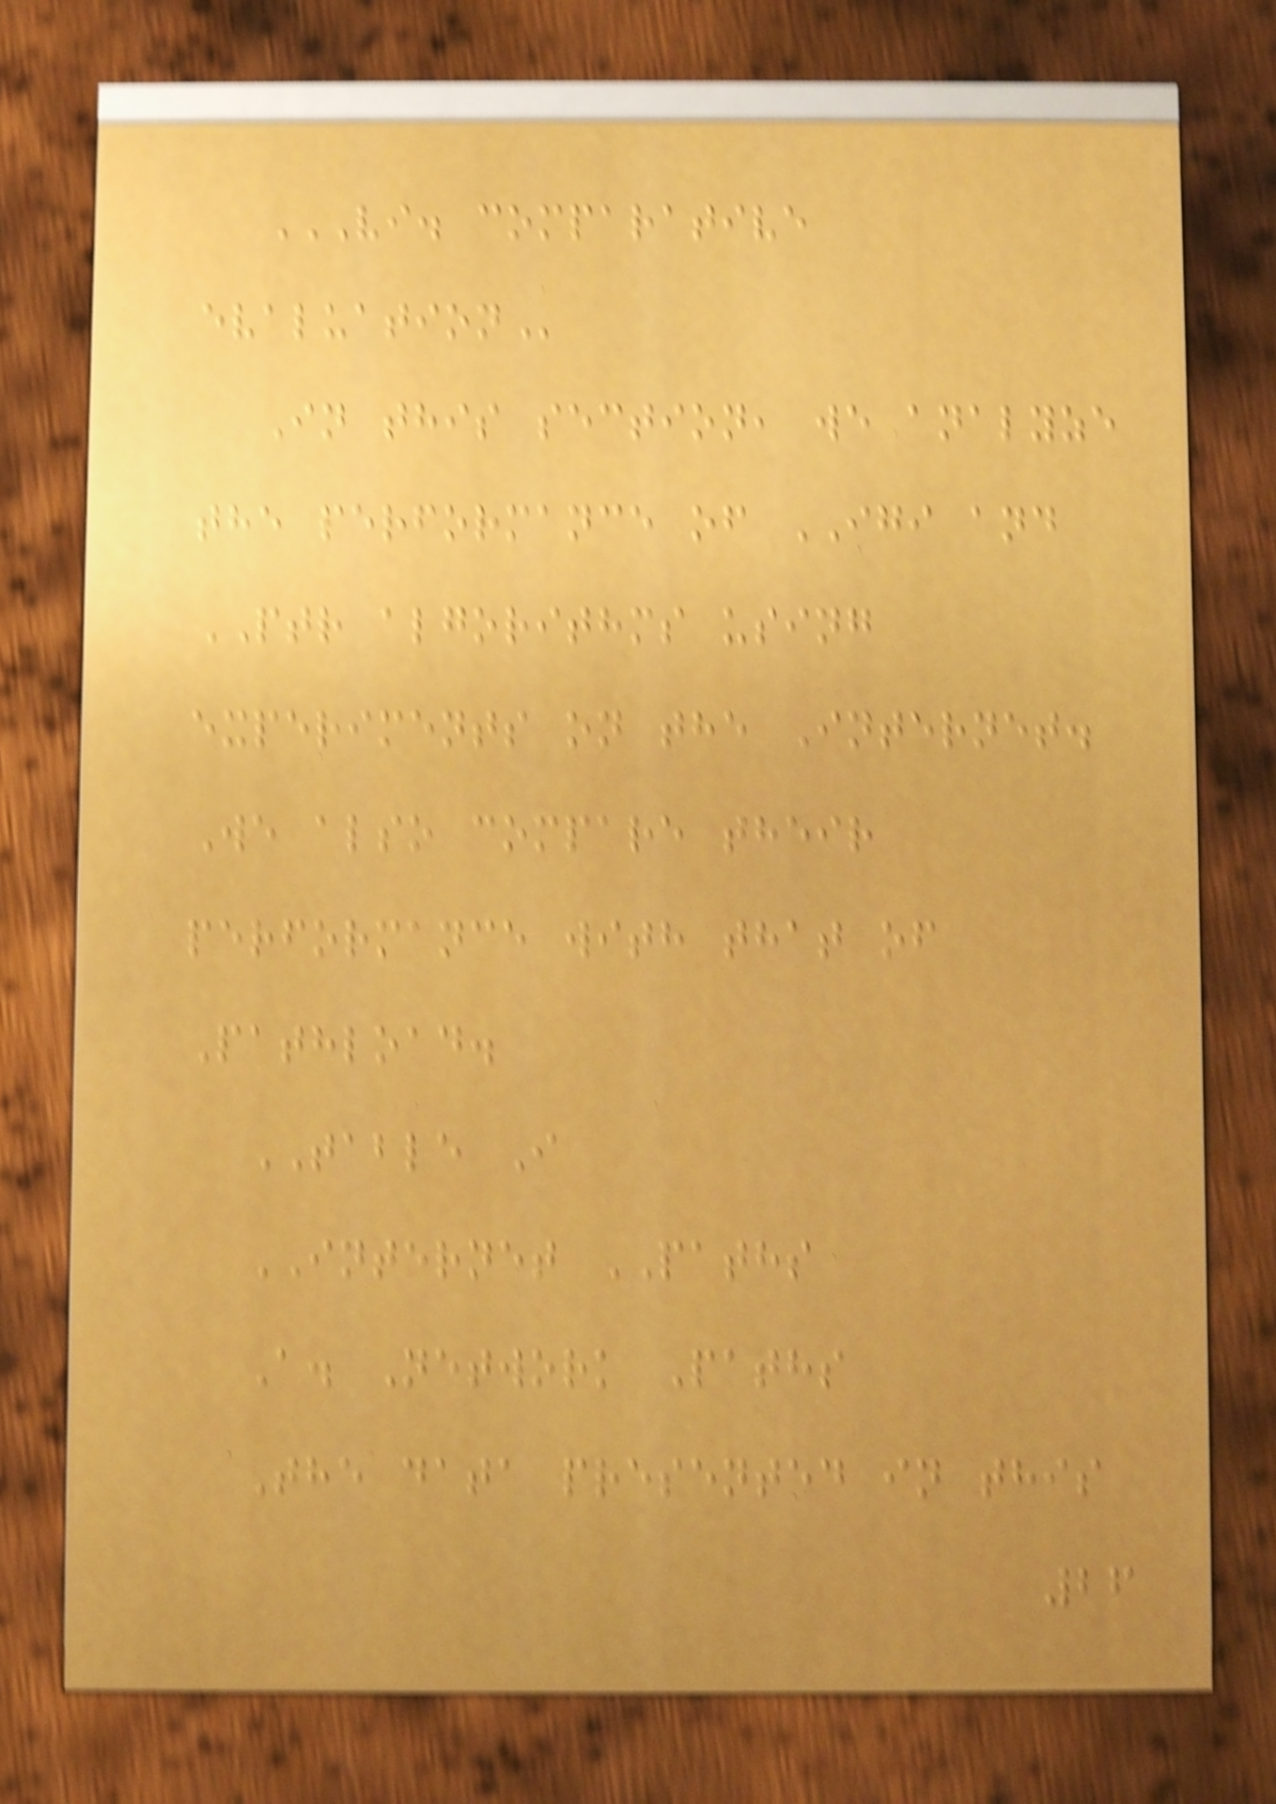VI. COMPARATIVE
EVALUATION
In this section, we analyze
the performance of IGI and
PTR algorithms using
experiments on the Internet.
We also compare their
performance with that of
Pathload.
TABLE I
INTERNET PATHS
A. Network Paths
The data presented in this
26
